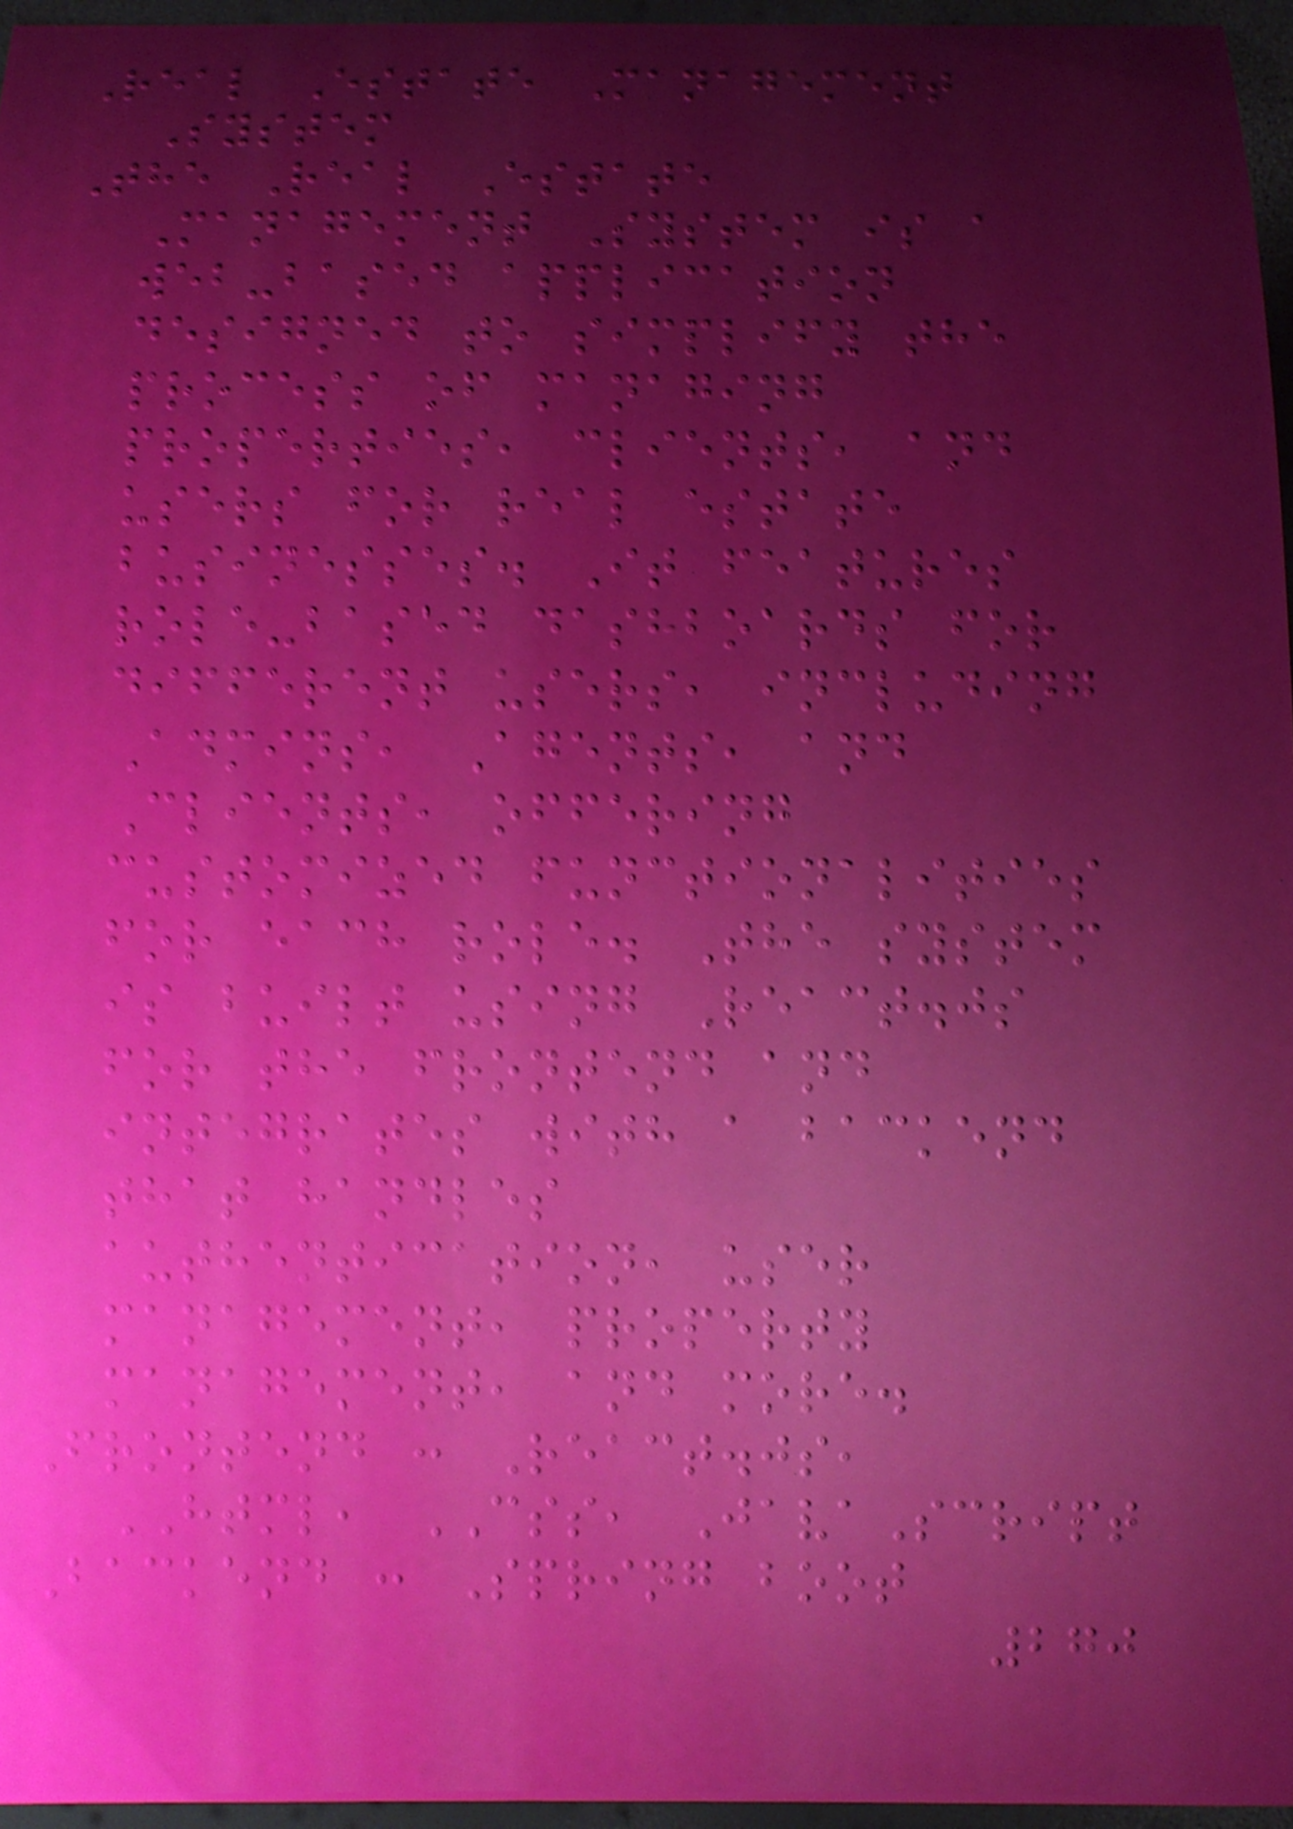Real Estate Management
System
The Real Estate
Management System is a
web-based application
designed to simplify the
process of managing
properties, clients, and
users for real estate
businesses. It features
role-based dashboards for
different users, including
Admins, Agents, and
Clients, offering
customized functionalities
for each role. The system
is built using React.js
for the frontend and
integrates with a backend
that handles
authentication, user
management, property
management, and more.
Frontend : React.js,
HTML, CSS, JavaScript
Backend : Spring boot
270
